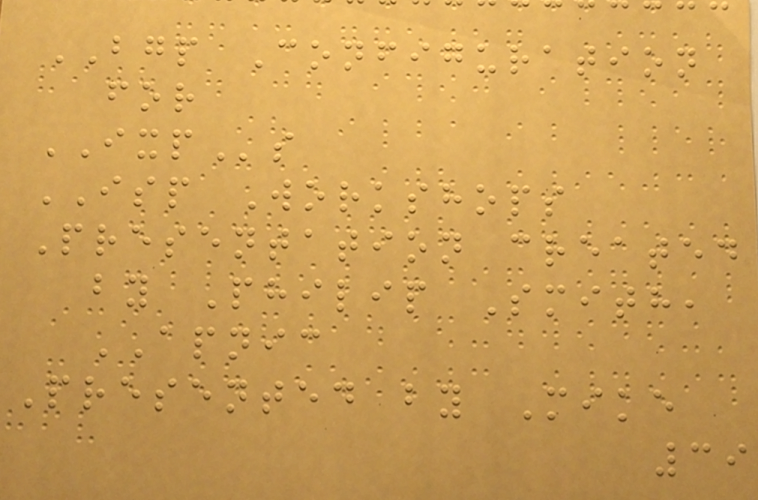BGP Configuration
for
IXPs
ISP Workshops
Presentation created
by Philip Smith,
APNIC
Presented by Mike
39
